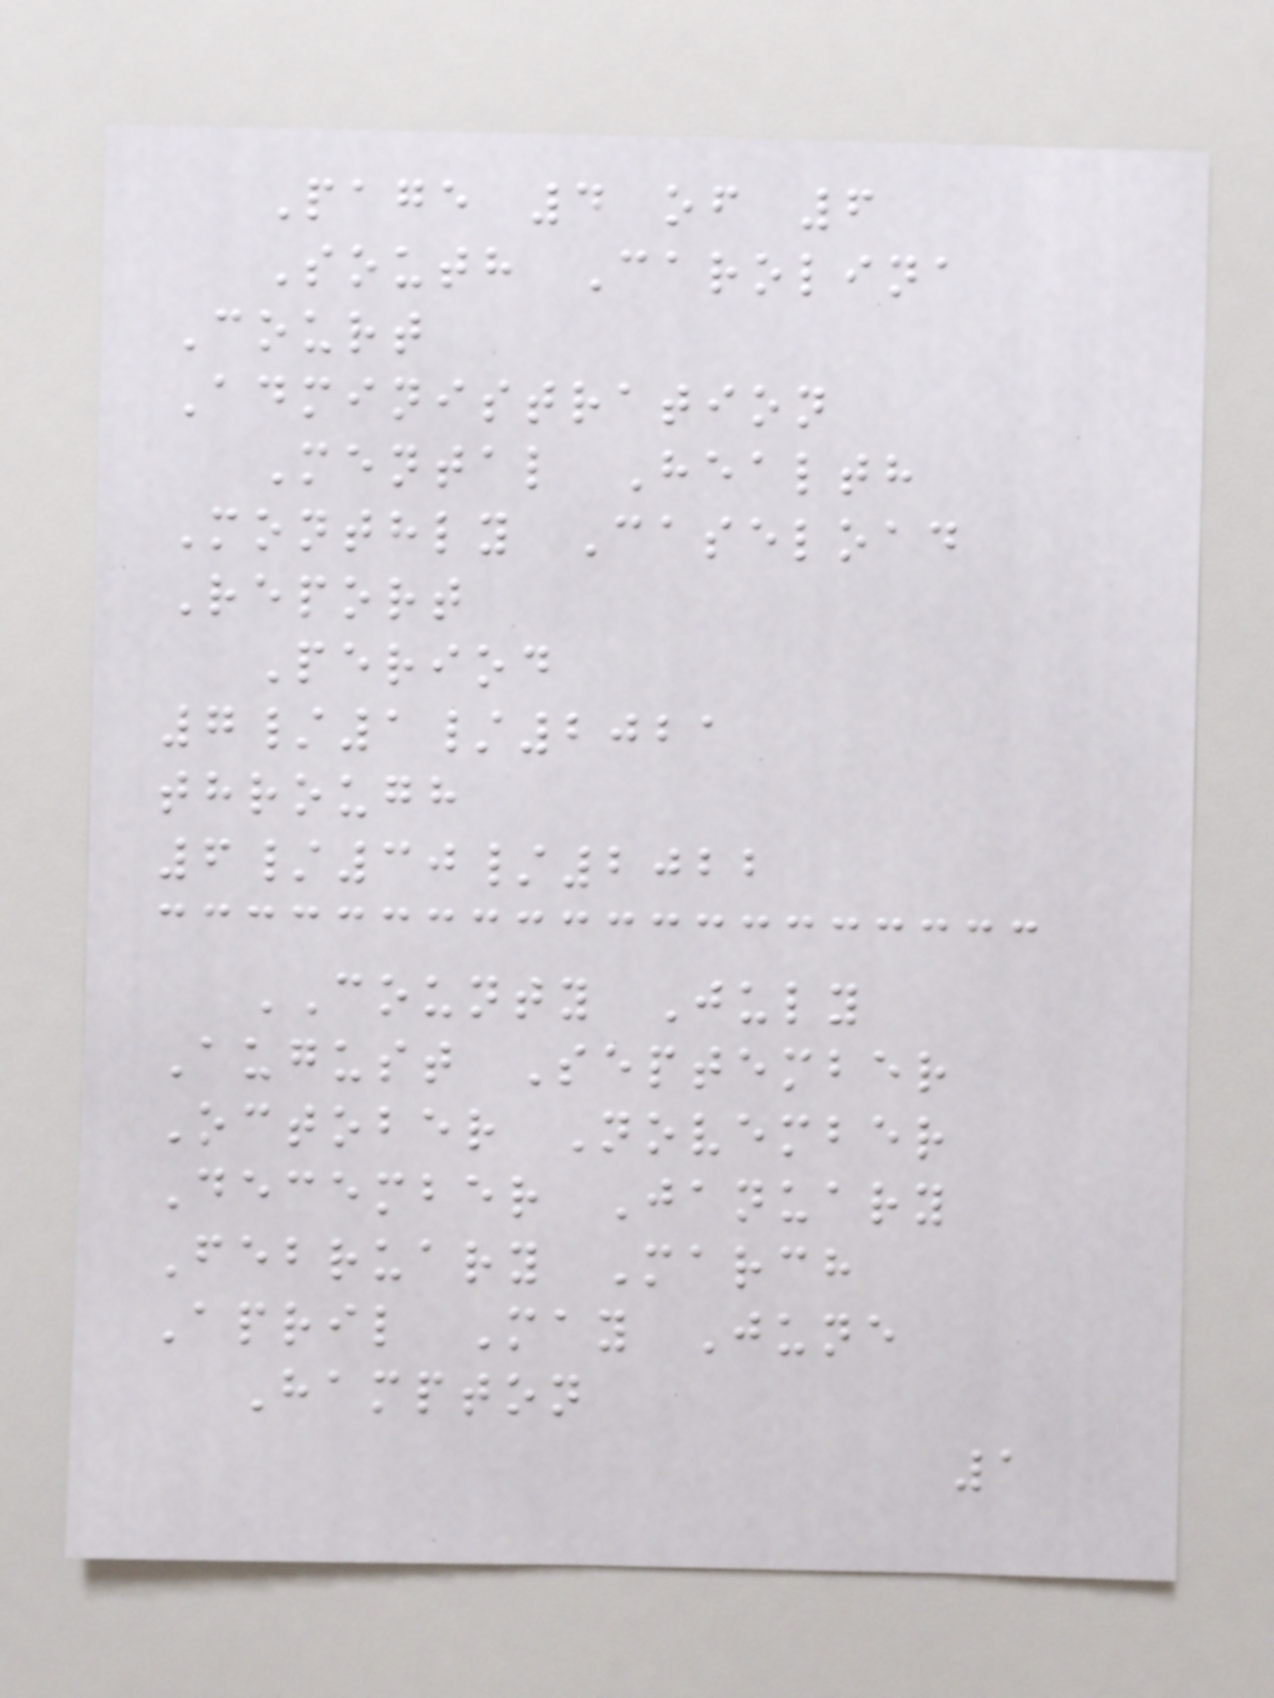Page 4 of 6
South Carolina
Court
Administration
Mental Health
Monthly Caseload
Report
Period
7/1/2021
through
6/30/2022
COUNTY July
August September
October November
December January
February March
April May June
Hampton
1
